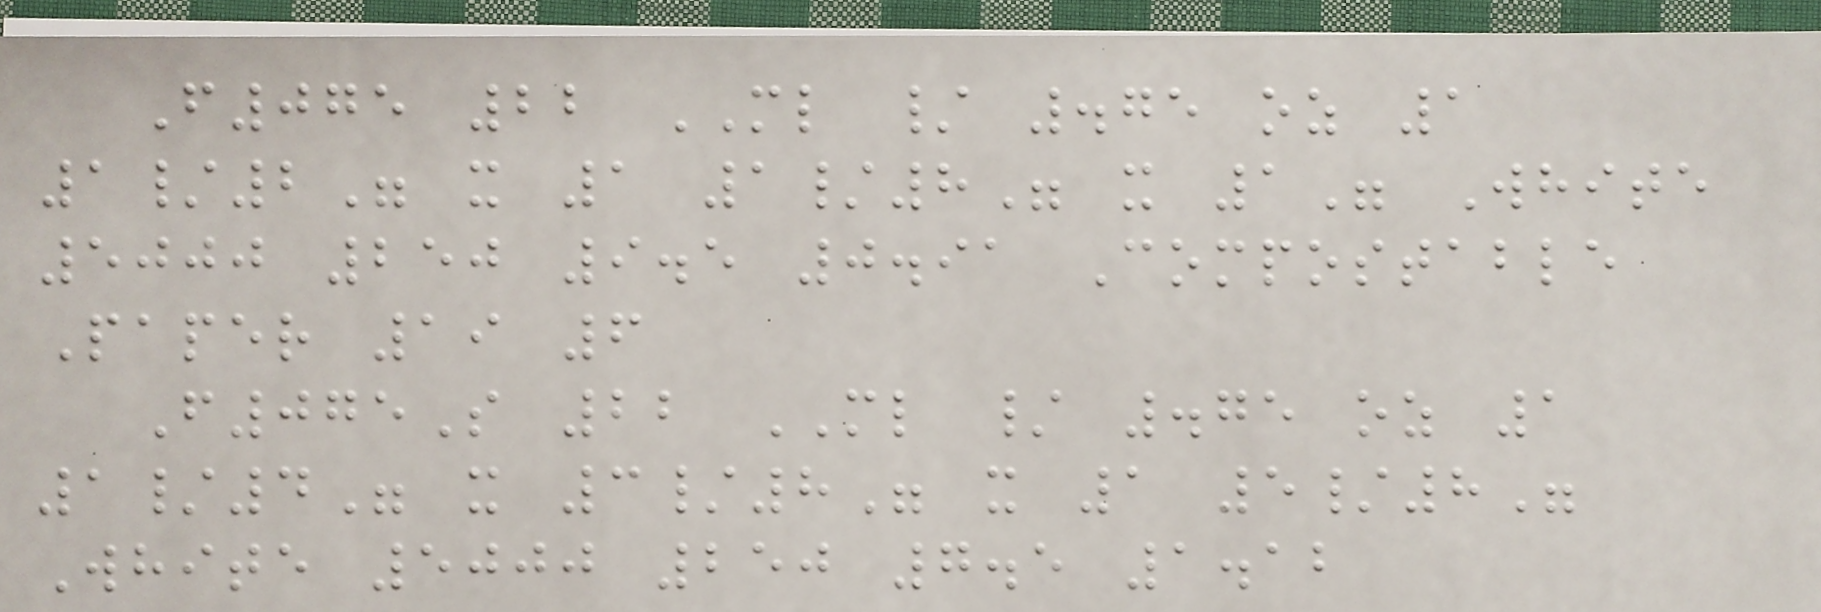F075 22 ML / .75 oz 1
1/2" x 1 1/8" x 1" White
5000 250 9.5 0.91 Compostable
Paper 19 6
F075S 22 ML / .75 oz 1
1/4" x 3/8" x 1 5/8"
White 5000 250 7.5 1.12
